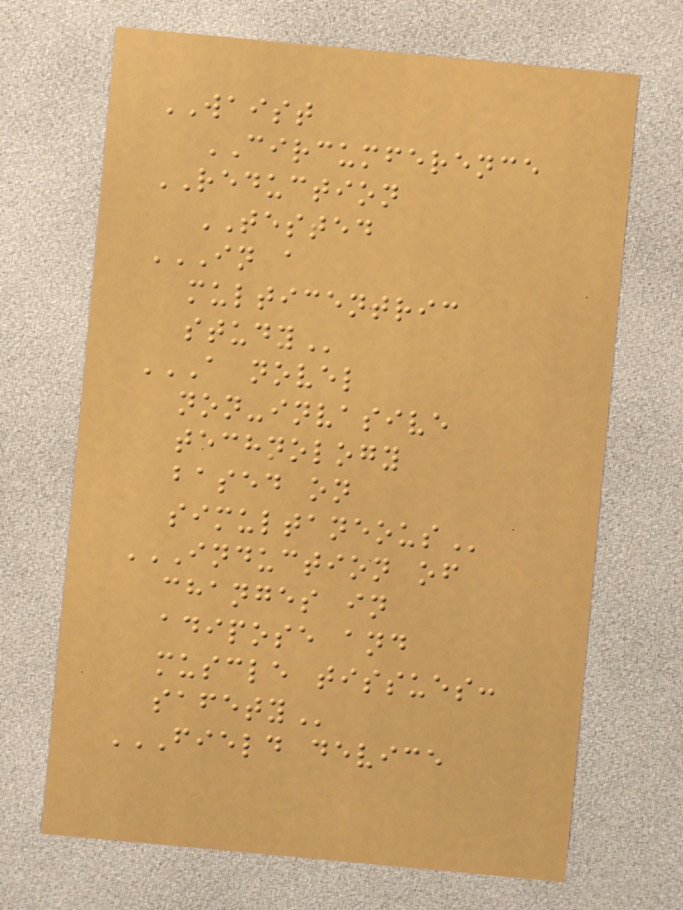WAIST
CIRCUMFERENCE
REDUCTION
TESTED
IN A
MULTICENTRIC
STUDY
A NOVEL
NON-INVASIVE
TECHNOLOGY
BASED ON
SIMULTANEOUS
INDUCTION OF
CHANGES IN
ADIPOSE AND
MUSCLE TISSUES:
SAFETY
FIELD DEVICE
